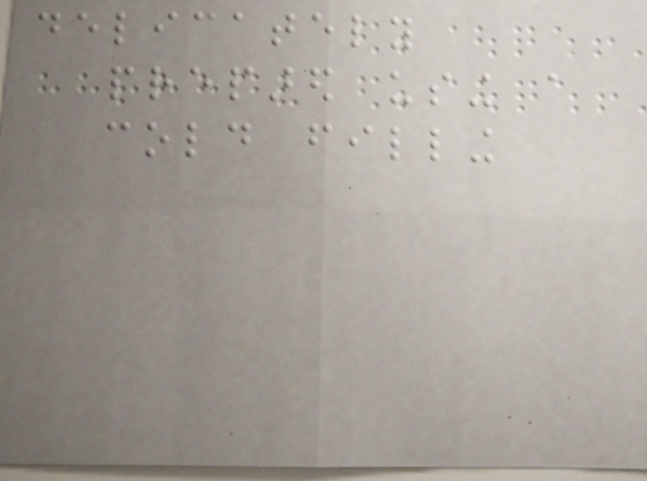delicately
prepared using a
cold filling
